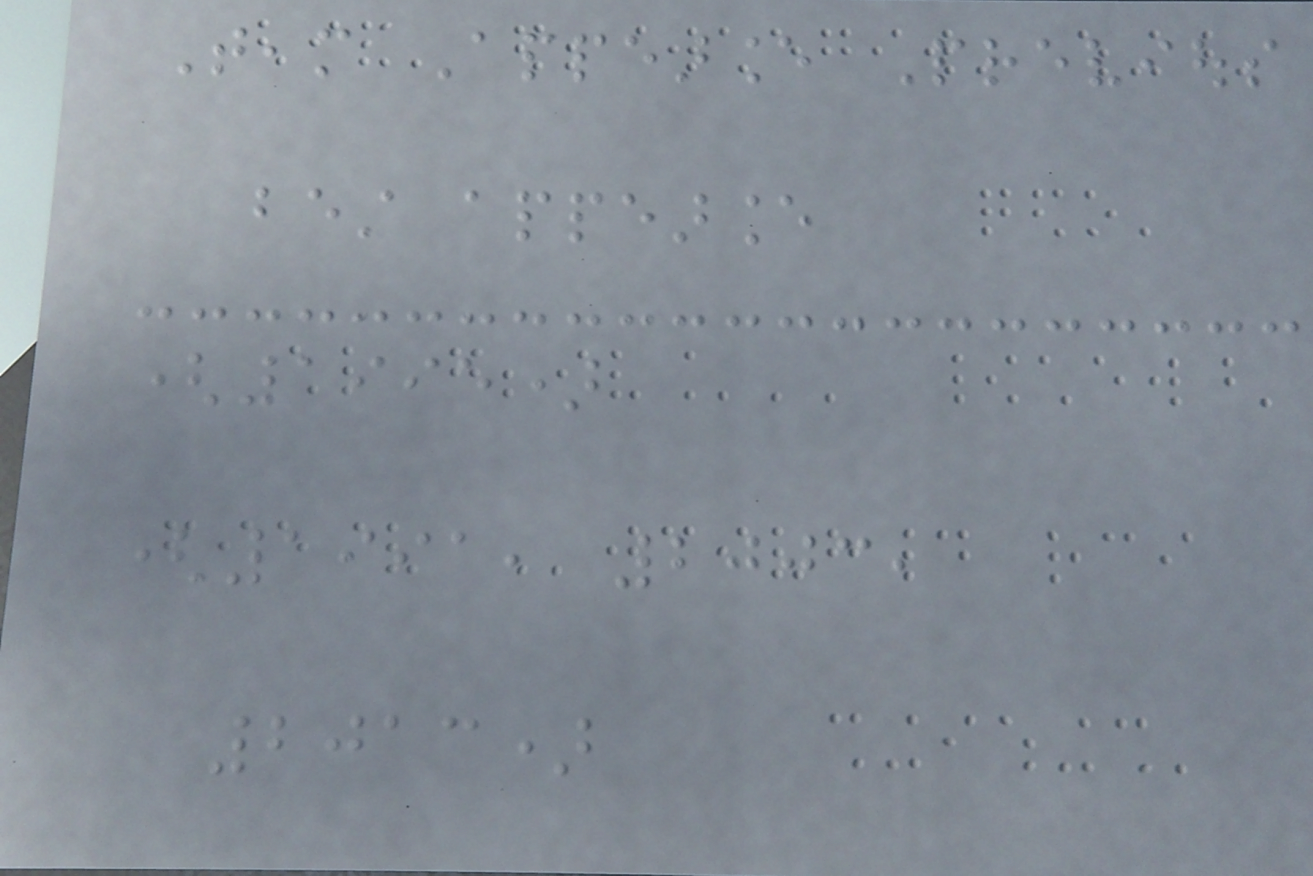Team Appearance Previous
best appearance
(1995)
(1991, 2003,
2013)
